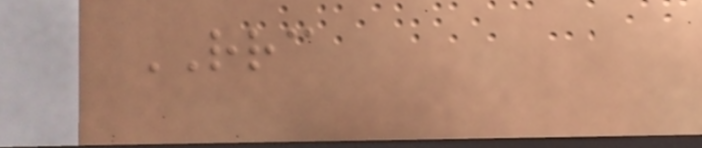RRC
